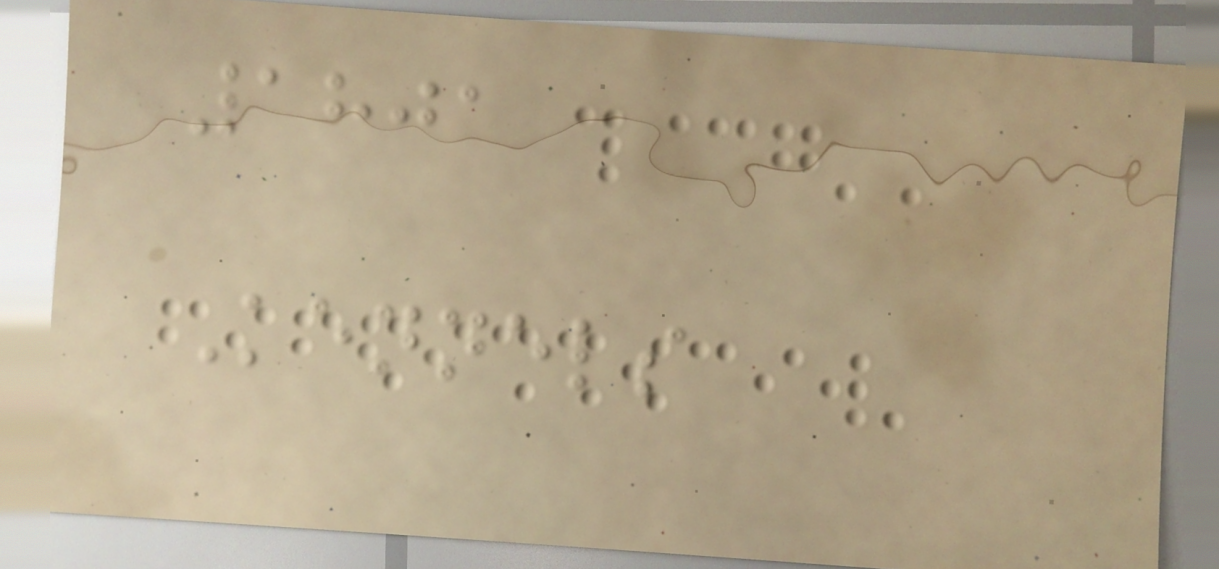1801
Kennels
